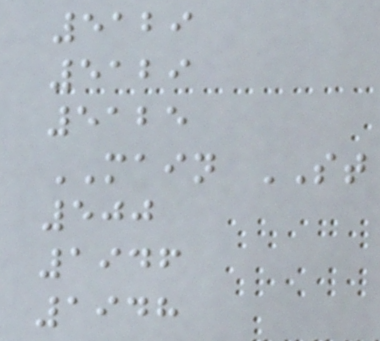5129
5129
5125
MAIN ST
500
1946
1948
